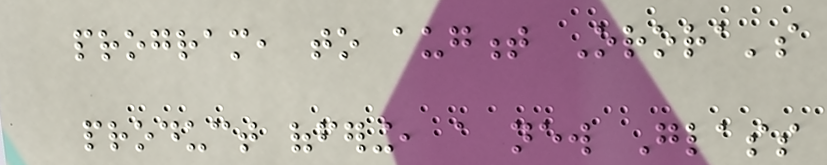program, to augment Orora's
product offering, a new Glass
